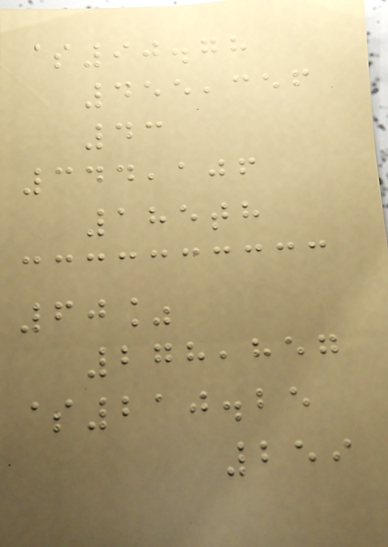$90.78
455,356
43
344,106
185th
60%
278,857
$210.25
259
